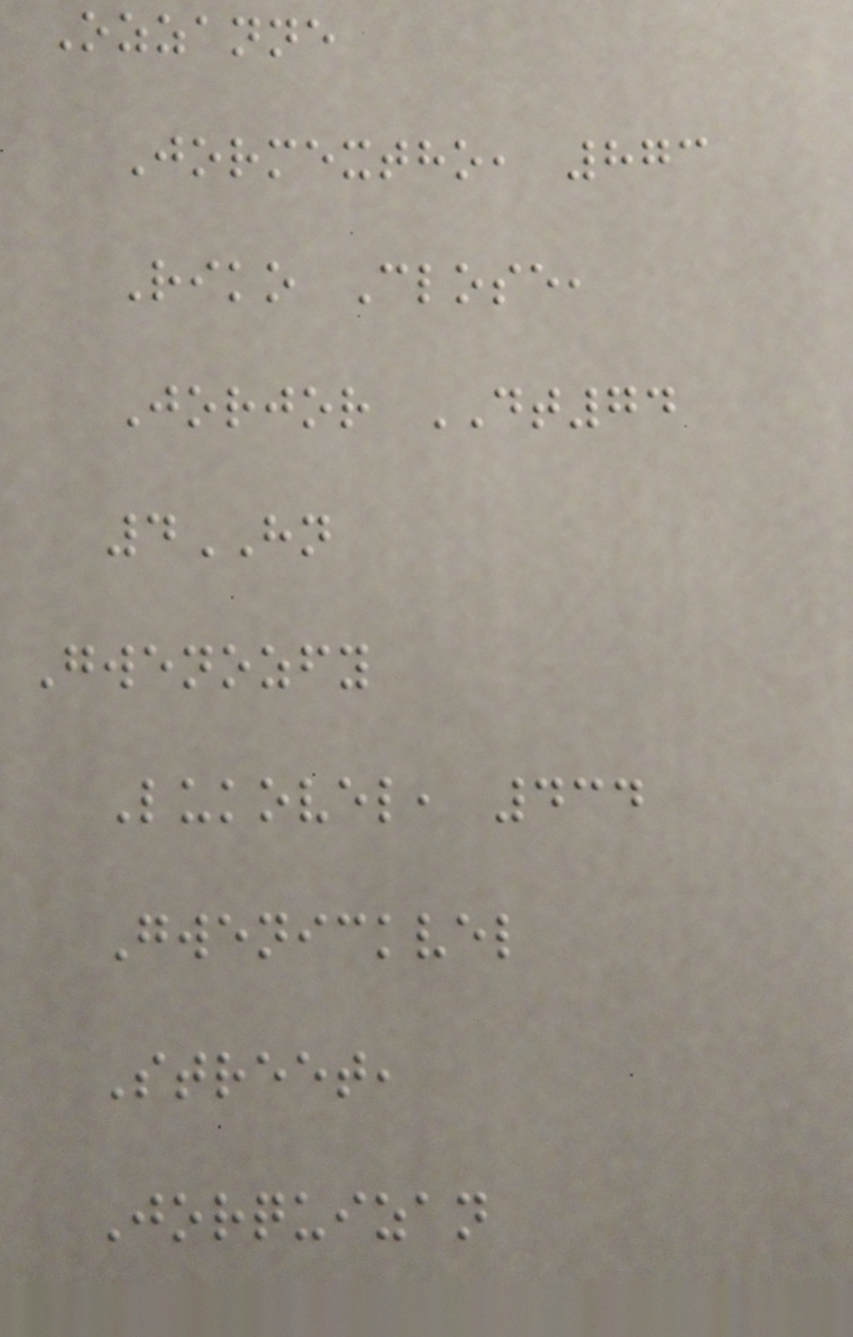Ozzanne
Jormextho, 873
Riko Close,
Jorjor DT74
4HN
Gwenozfy
Lukovel, 434
Gwenickvel
Street,
Jorquizan
